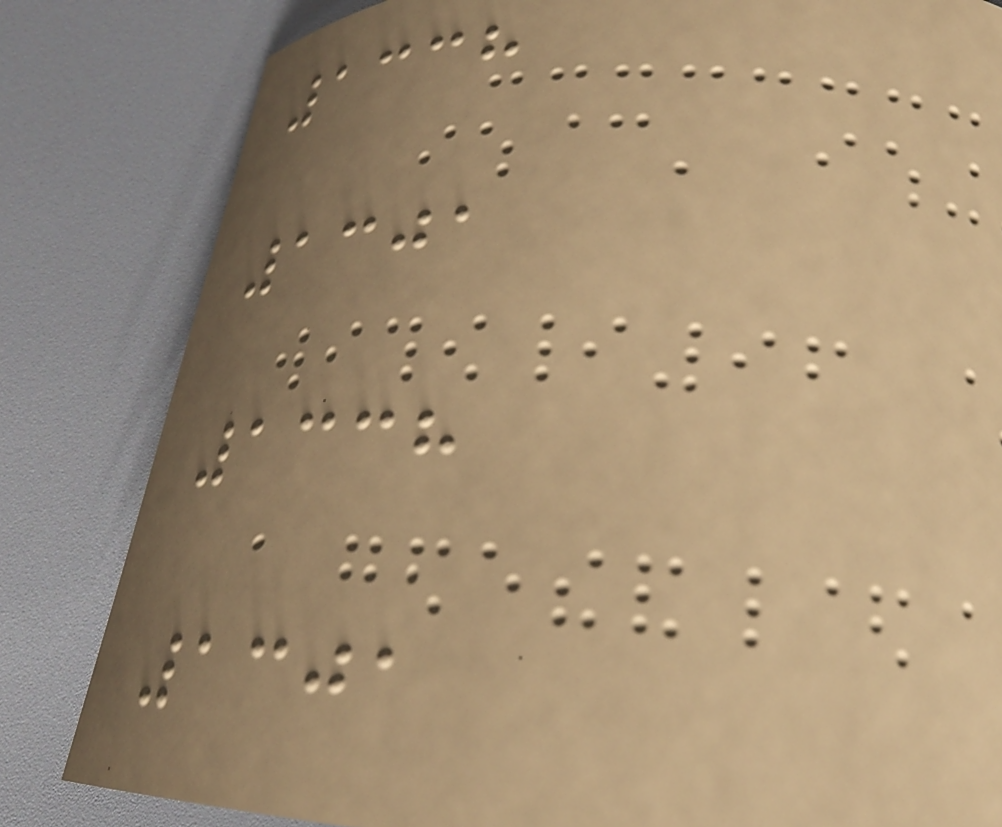1338
1301
1338
1301
